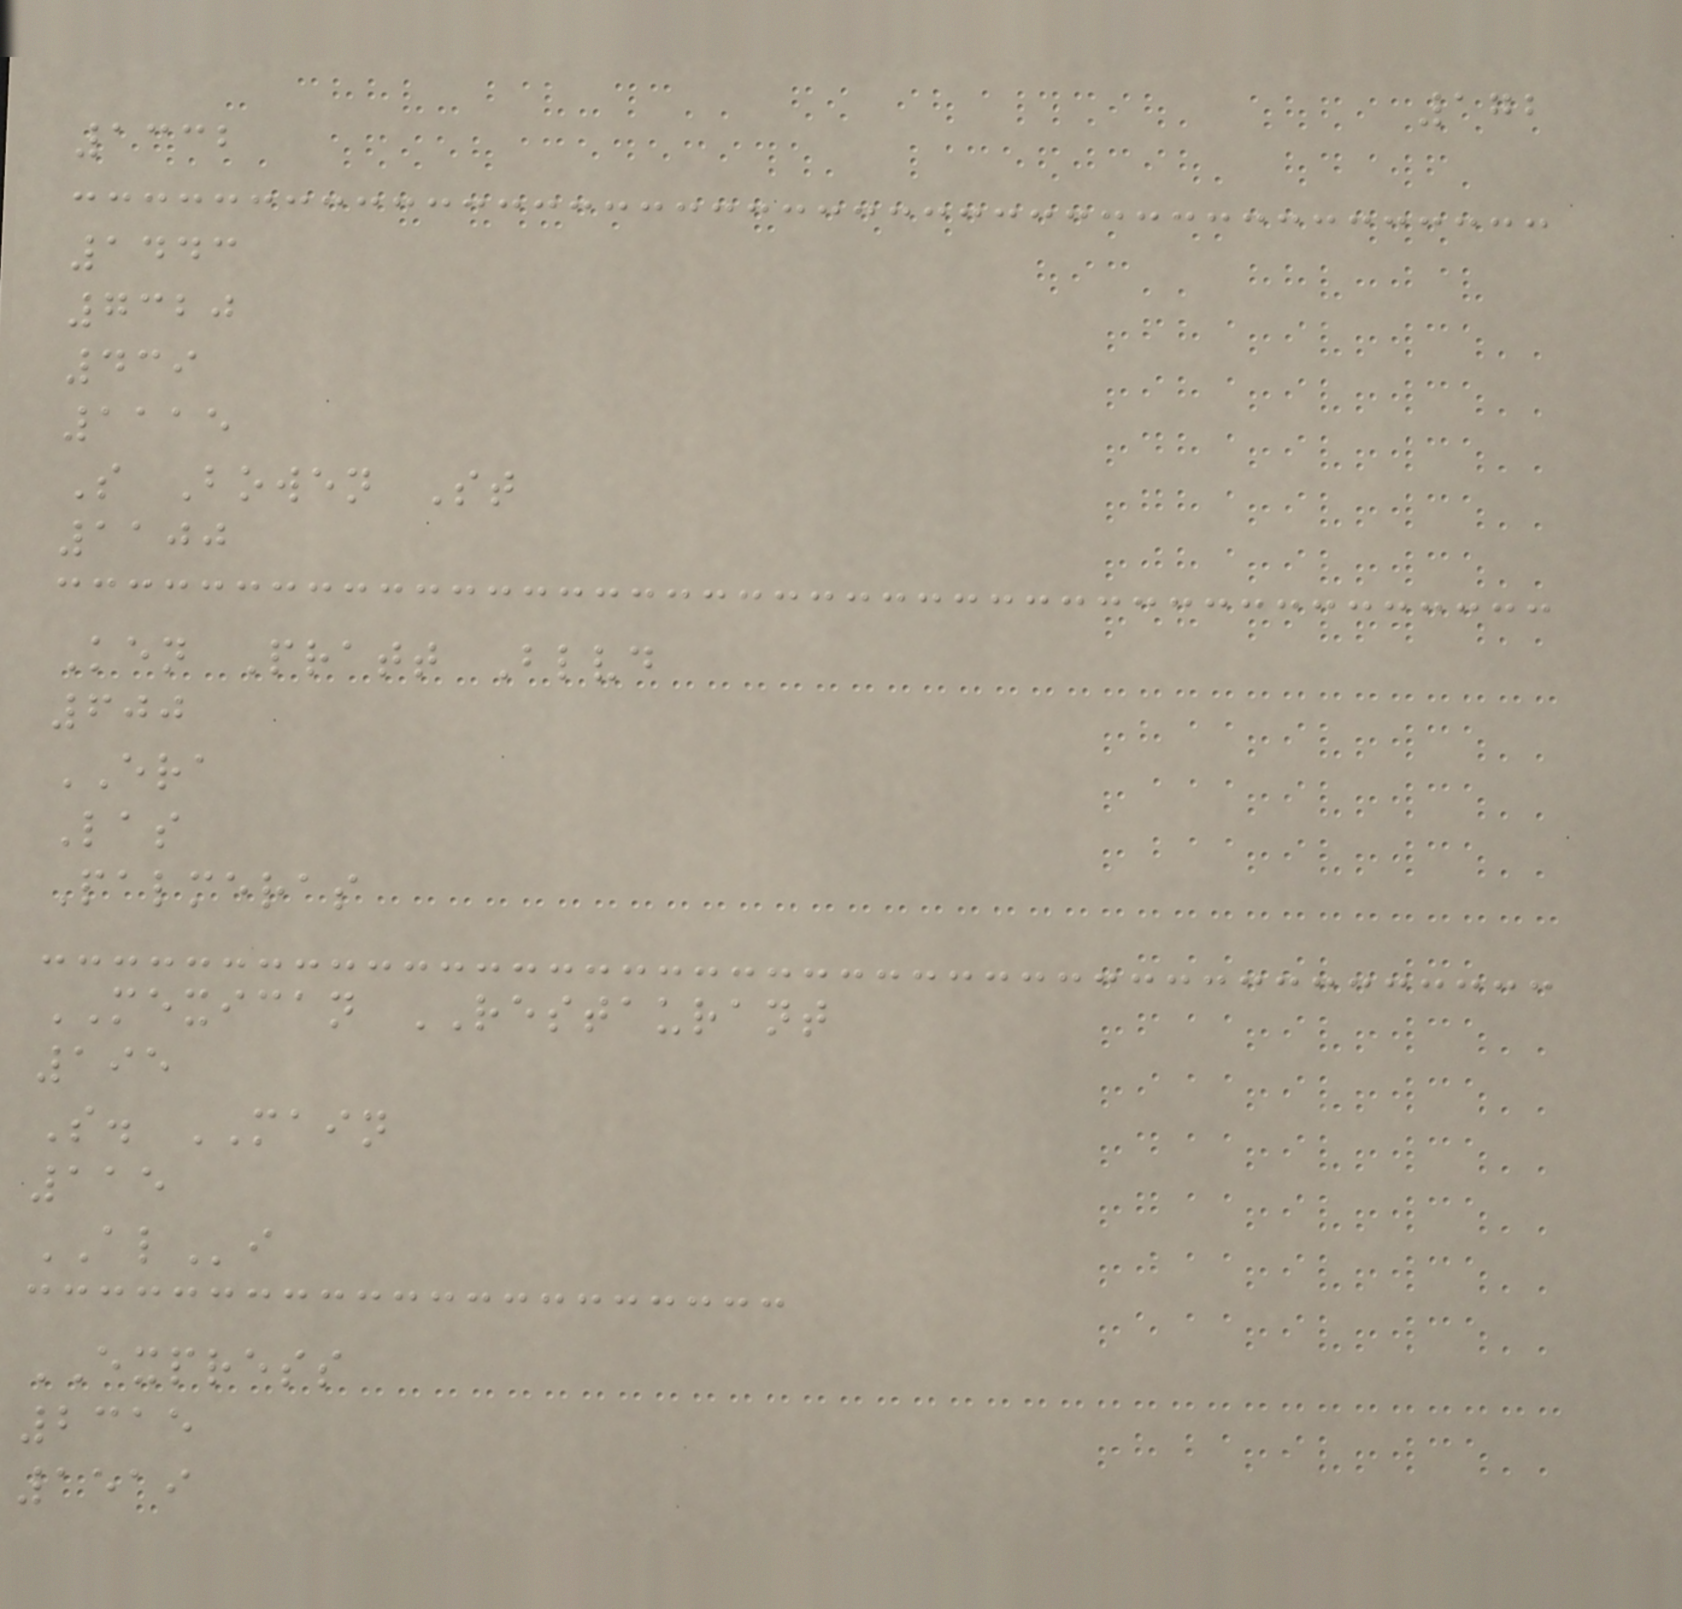172
1332
1443
7320
439
1115
S Bowen St
1100
Ken Pratt Blvd
600
ERA
Las
Palmeras
MEXICAN RESTAURANT
195
S. MAIN
115
ALi
EXPRESS
2315
1519
